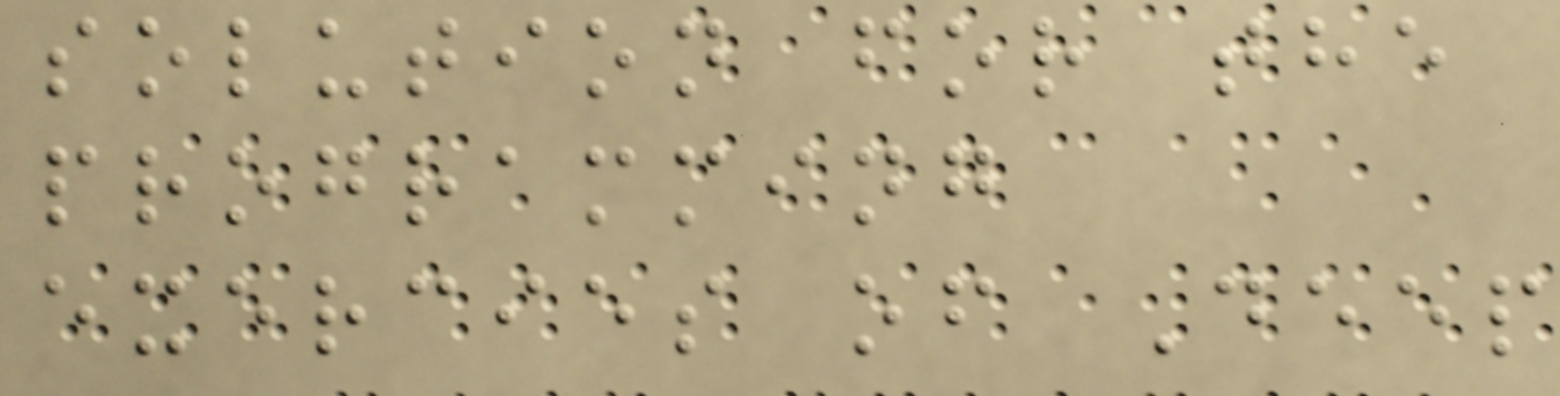solution for the
programming
exercies of Deep
